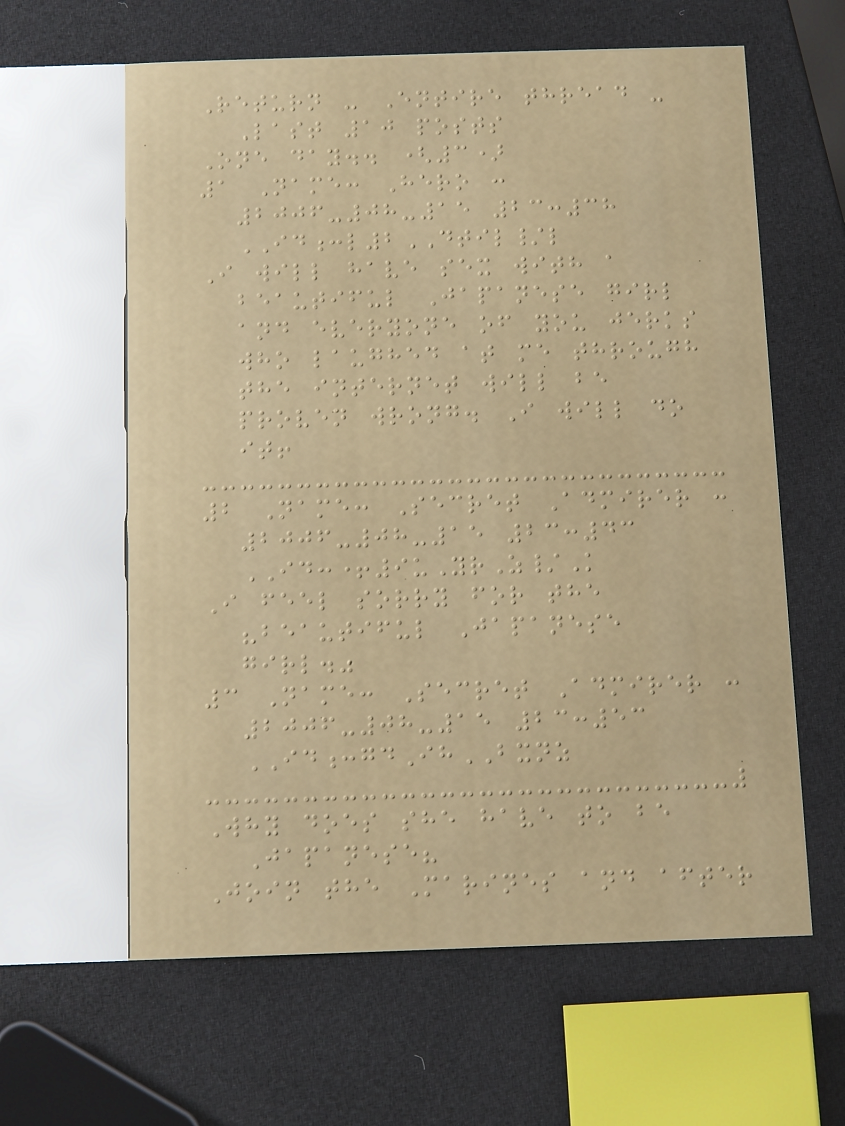Return - Entire thread -
Last 10 posts
One day.. (3)
1 Name: Hero :
2006-08-15 23:38
ID:l2DTIL/l
I will have sex with a
beautiful Japanese girl
and everyone of you jerks
who laughed at me through
the internet will be
proven wrong. I will do
it!
2 Name: Secret Admirer :
2006-08-15 23:43
ID:+9uYrZ/K
I feel sorry for the
"beautiful Japanese
girl."
3 Name: Secret Admirer :
2006-08-15 23:53
ID:gdIhBXNZ
Why does she have to be
Japanese?
Join the Marines and after
